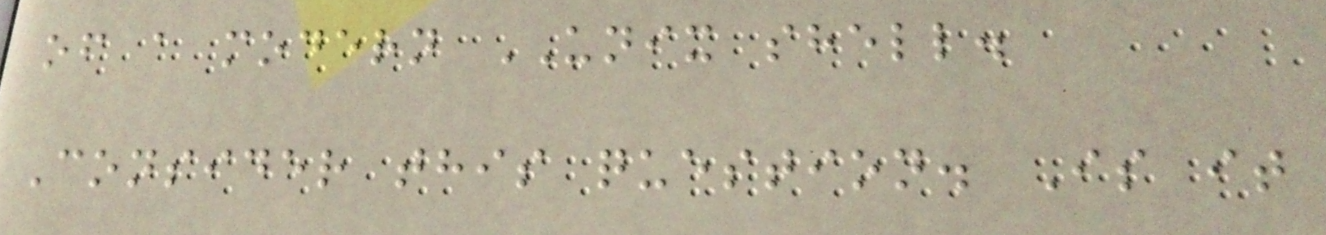of a modern UNIX shell.
Consider this question. Is it
